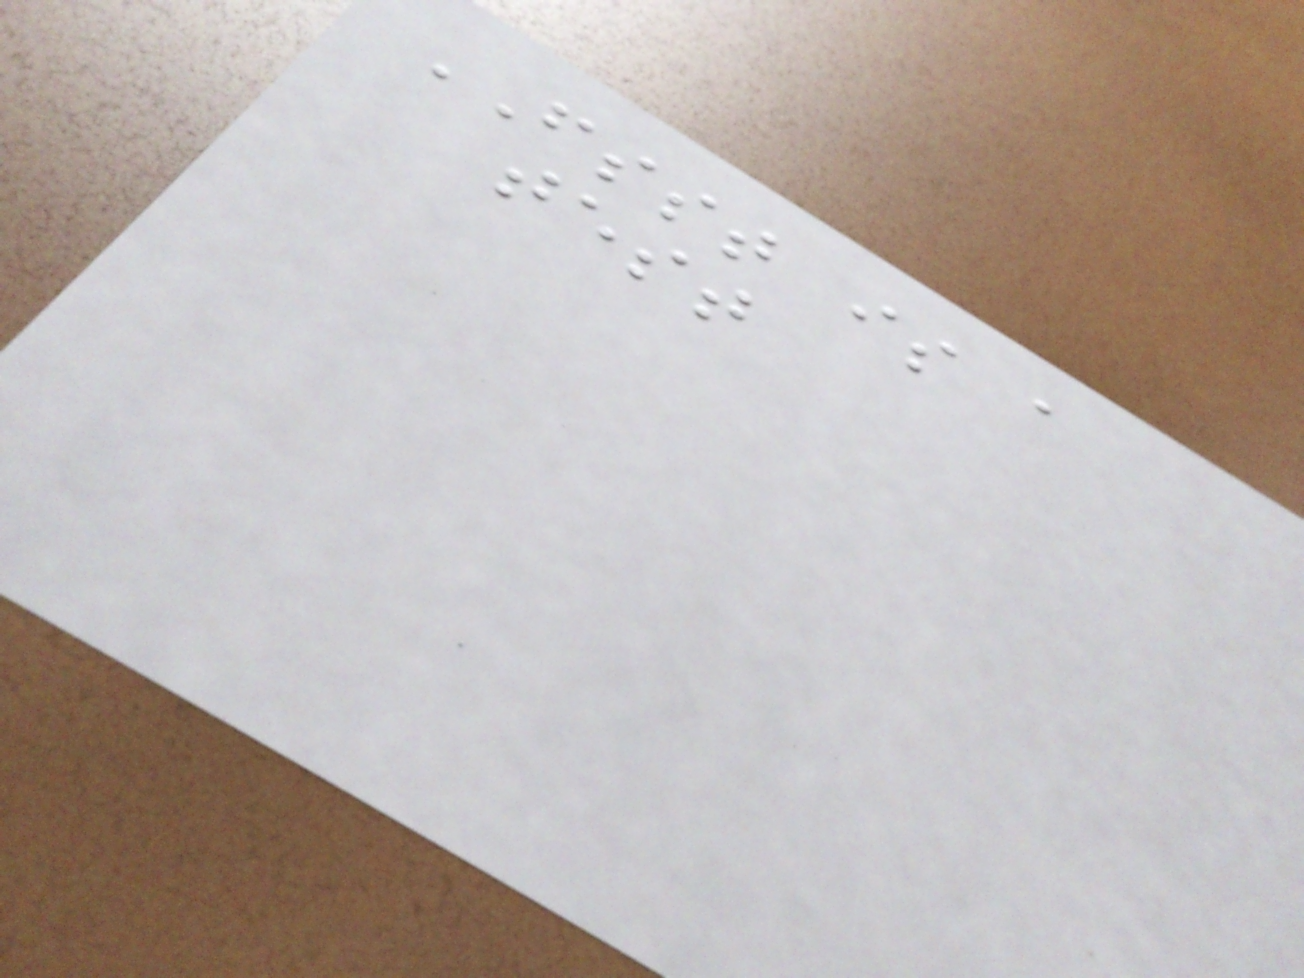FSST is a
test
